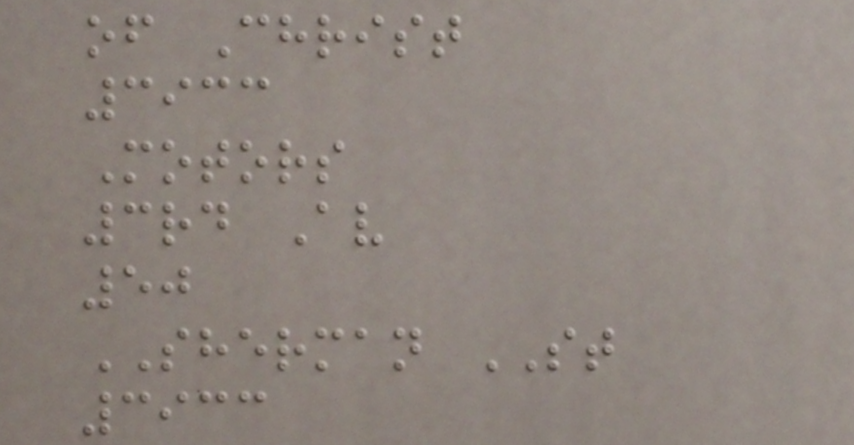of Christ
3933
Motors
3rd Av
50
SHERMAN ST
3933
